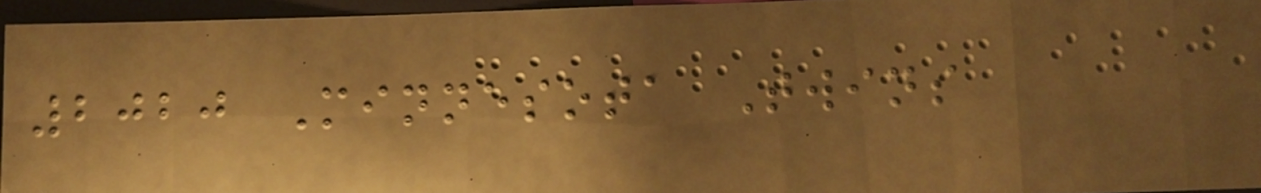2020 Minnesota Twins
